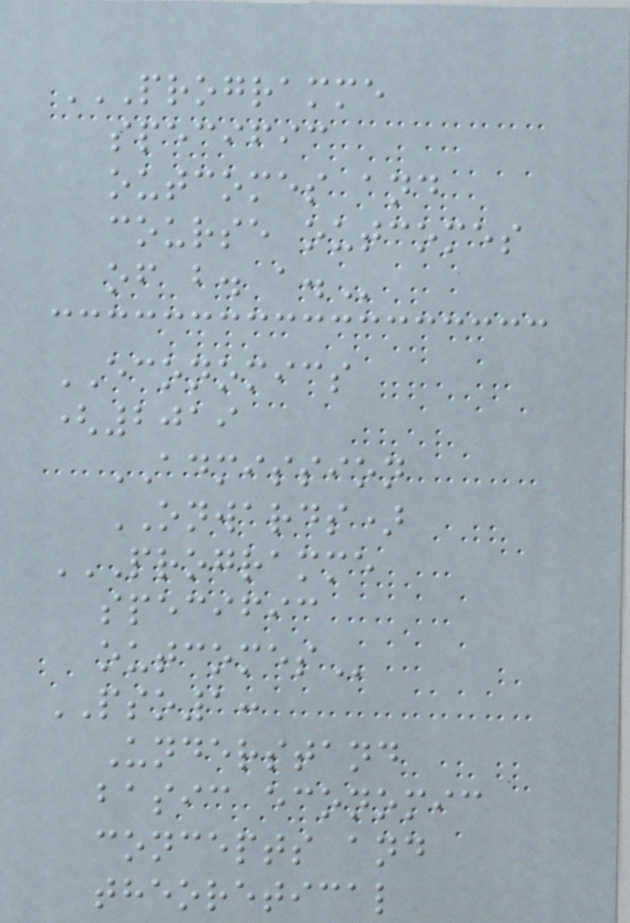PROGRAMME
SPECIFIC
OUTCOMES AND
COURSE OUTCOMES
OF B. A.
ECONOMICS
(2019
ADMISSION
ONWARDS)
PROGRAMME
SPECIFIC
OUTCOMES
PSO1:
Understand
basic economic
concepts and
theoretical
